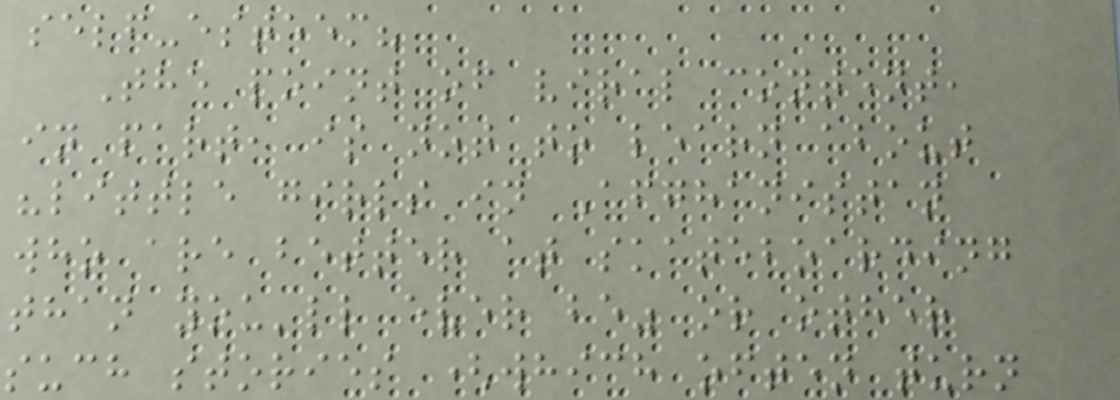self-esteem?
The point of viral content,
in part, is not to learn about
"little girls in Afghanistan
who are better at skateboarding
than you'll ever be" or other
such stories (which often turn
